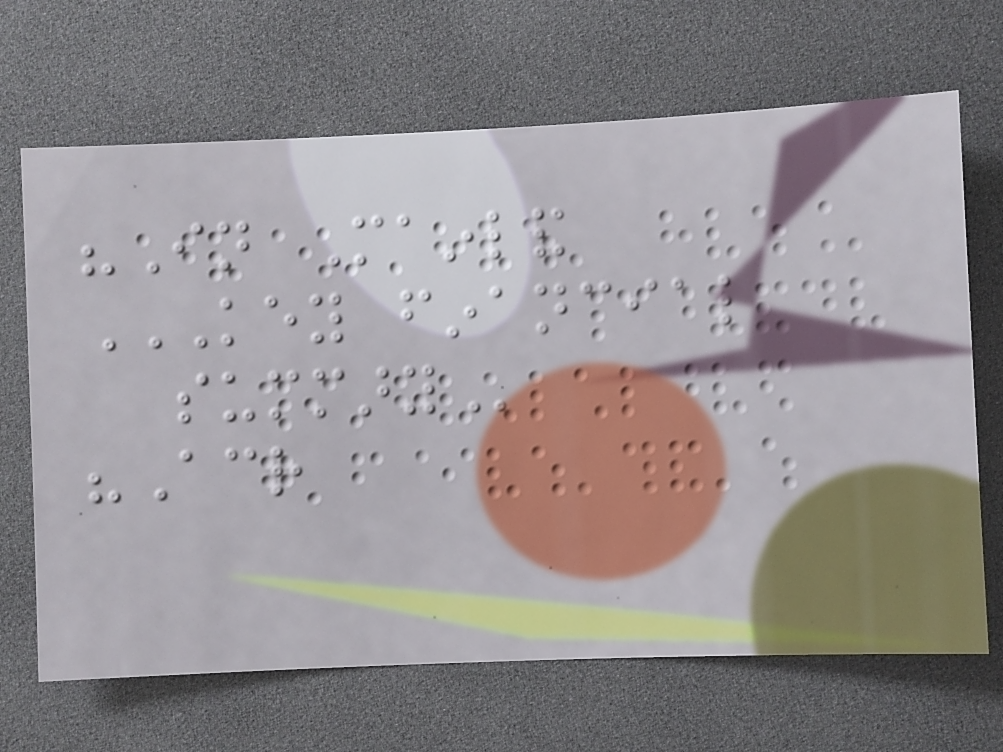"In Mainland
KEY FINANCIAL
SUMMARY
"Across
